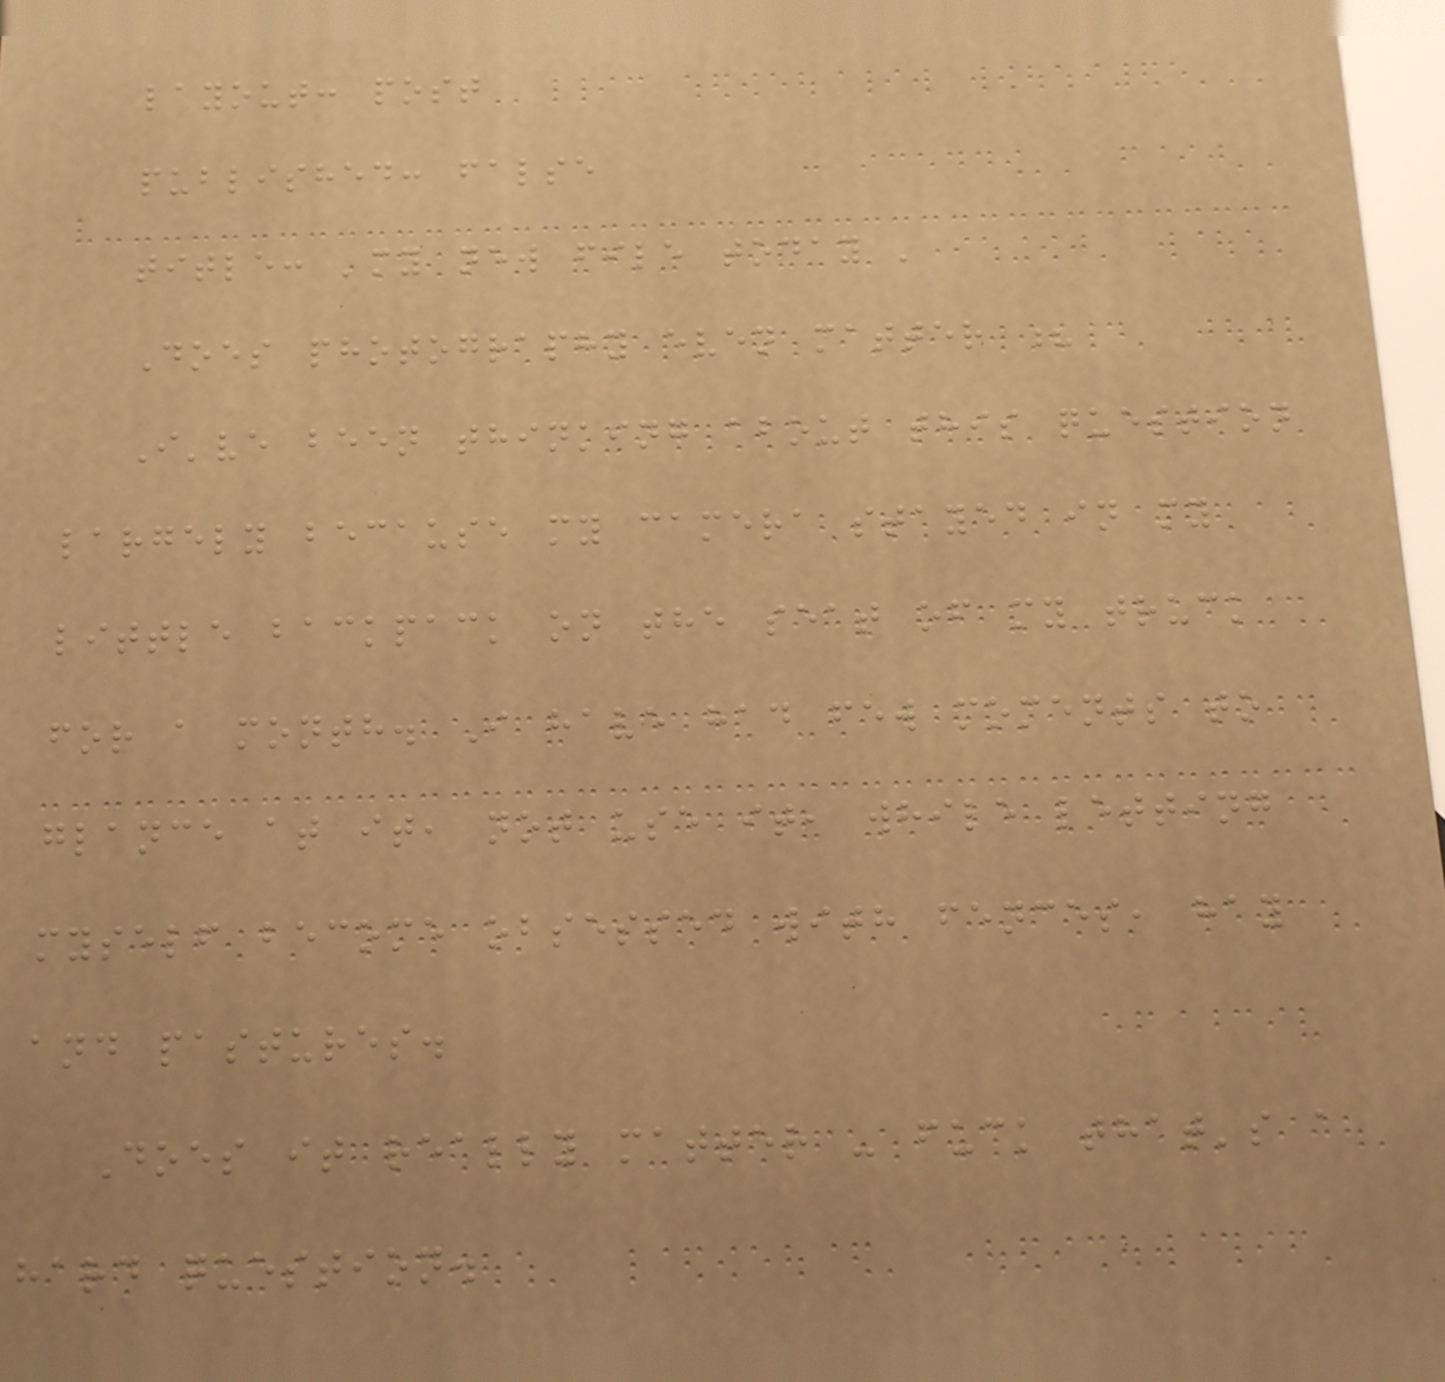layout: post
published: false
title: 'my new file today '
Does photography even matter ?
I've been thinking about this question
largely because my camera stayed in my
little backpack on the seat of my truck
for a month. I have had few moments to
glance at it, not use it, while letting
myself become obsessed with fences, hay
and pastures.
Does it really matter - fuck that's a
hard question.
